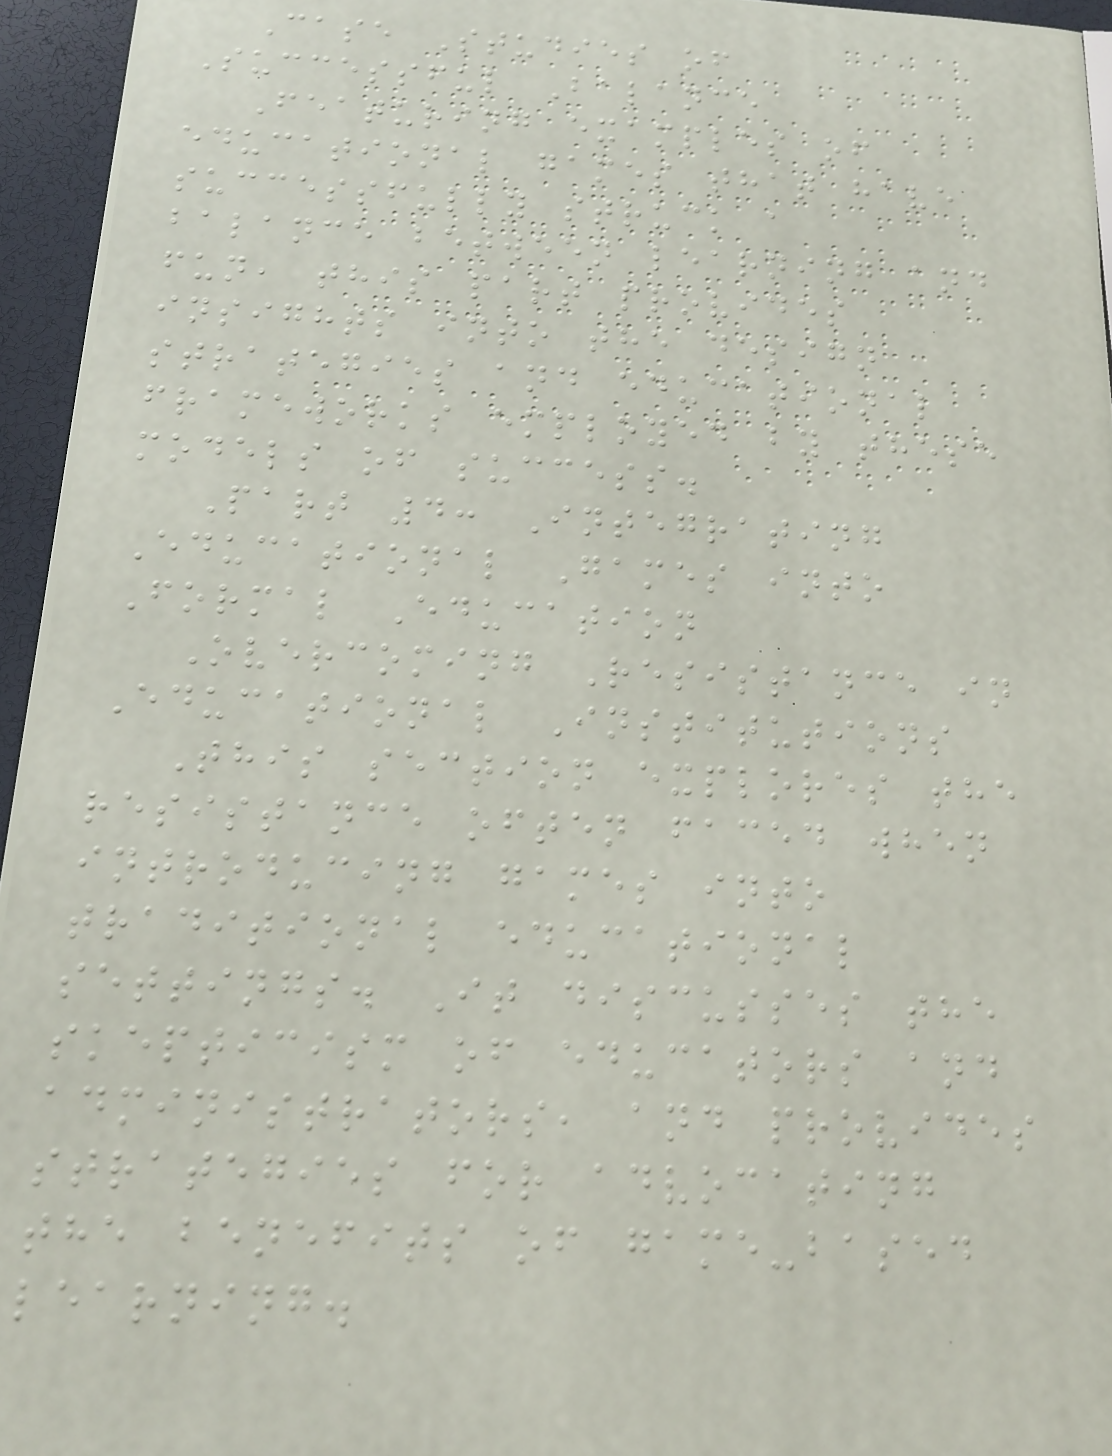Case Studies of
Successful Balance
Featuring examples of
educational games that have
successfully struck a
balance between learning and
fun, this part provides
insights into the design
strategies and educational
frameworks employed by these
models of success.
Part 4: Integrating
Educational Games into
Formal Education
Overcoming Resistance in
Educational Institutions
This section explores the
resistance often faced when
introducing games into
traditional educational
settings. It discusses the
skepticism of educators and
administrators, and provides
strategies for advocating
the benefits of game-based
learning.
